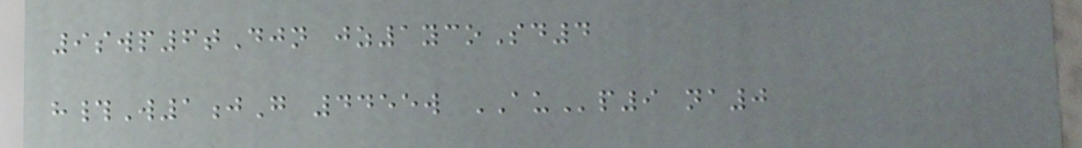9swp6tDjn jz1ycoSd4
h#W1jG 4455w AUp9 na0
